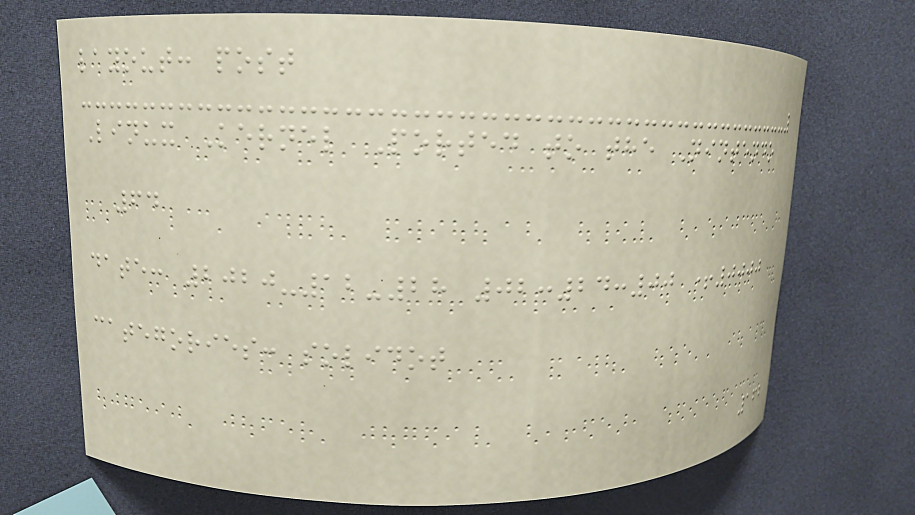layout: post
Linux Kernel Ported to the Nintendo
64
date: 2020-12-28 02:24:00 +0000
categories: solidot
162
